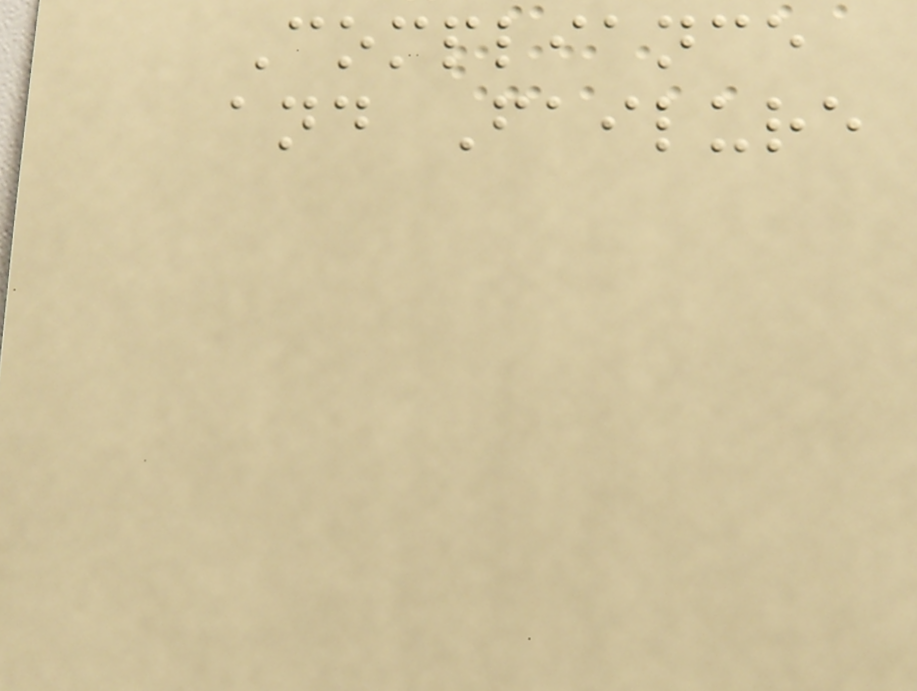Compliance
and Failure
